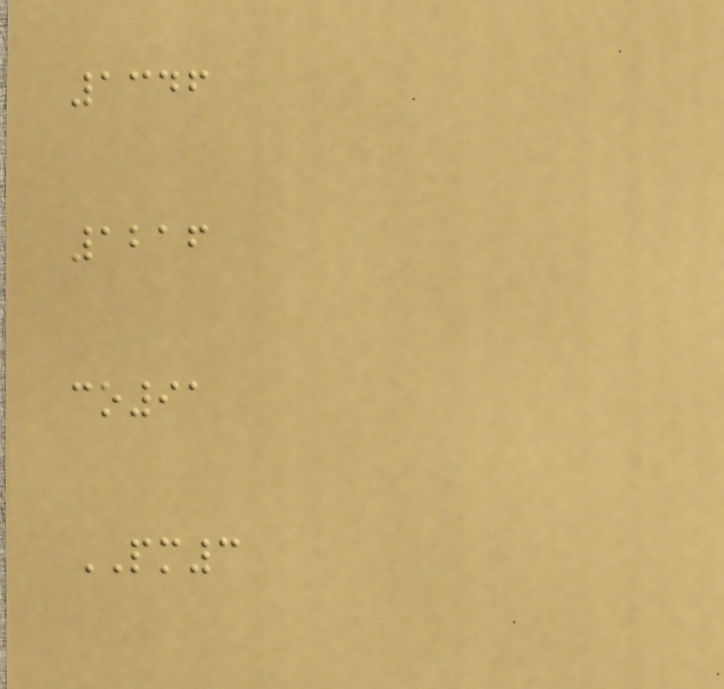1346
1216
co91
PM3
